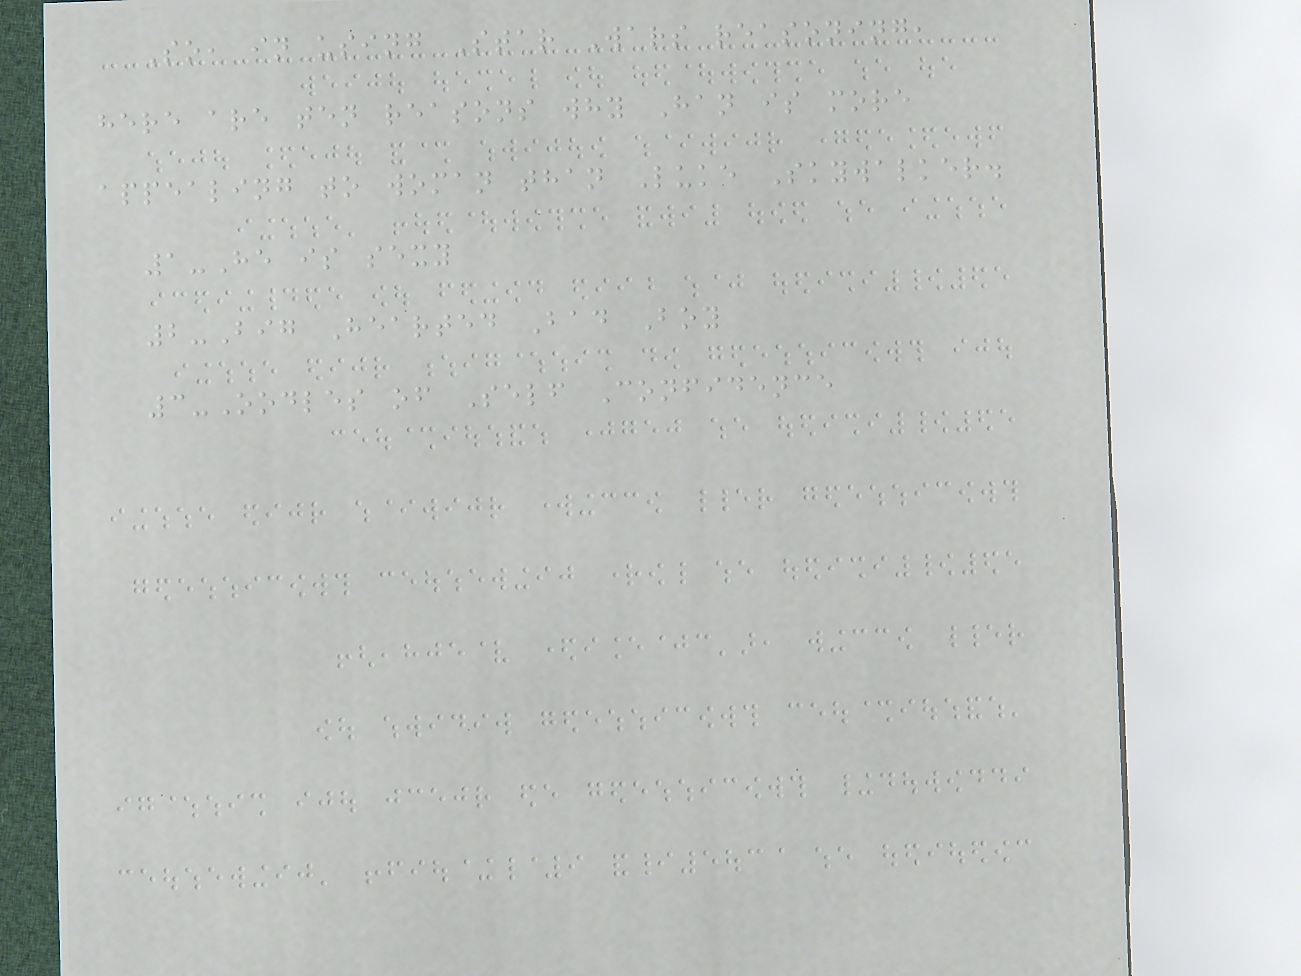So, in using Star Wars reasoning,
here are ten reasons why Han is more
appealing to woman than Luke Skywalker.
1-He is sexy
2-Big Hearted Bad Boy
3-Oodles of Self Confidence
